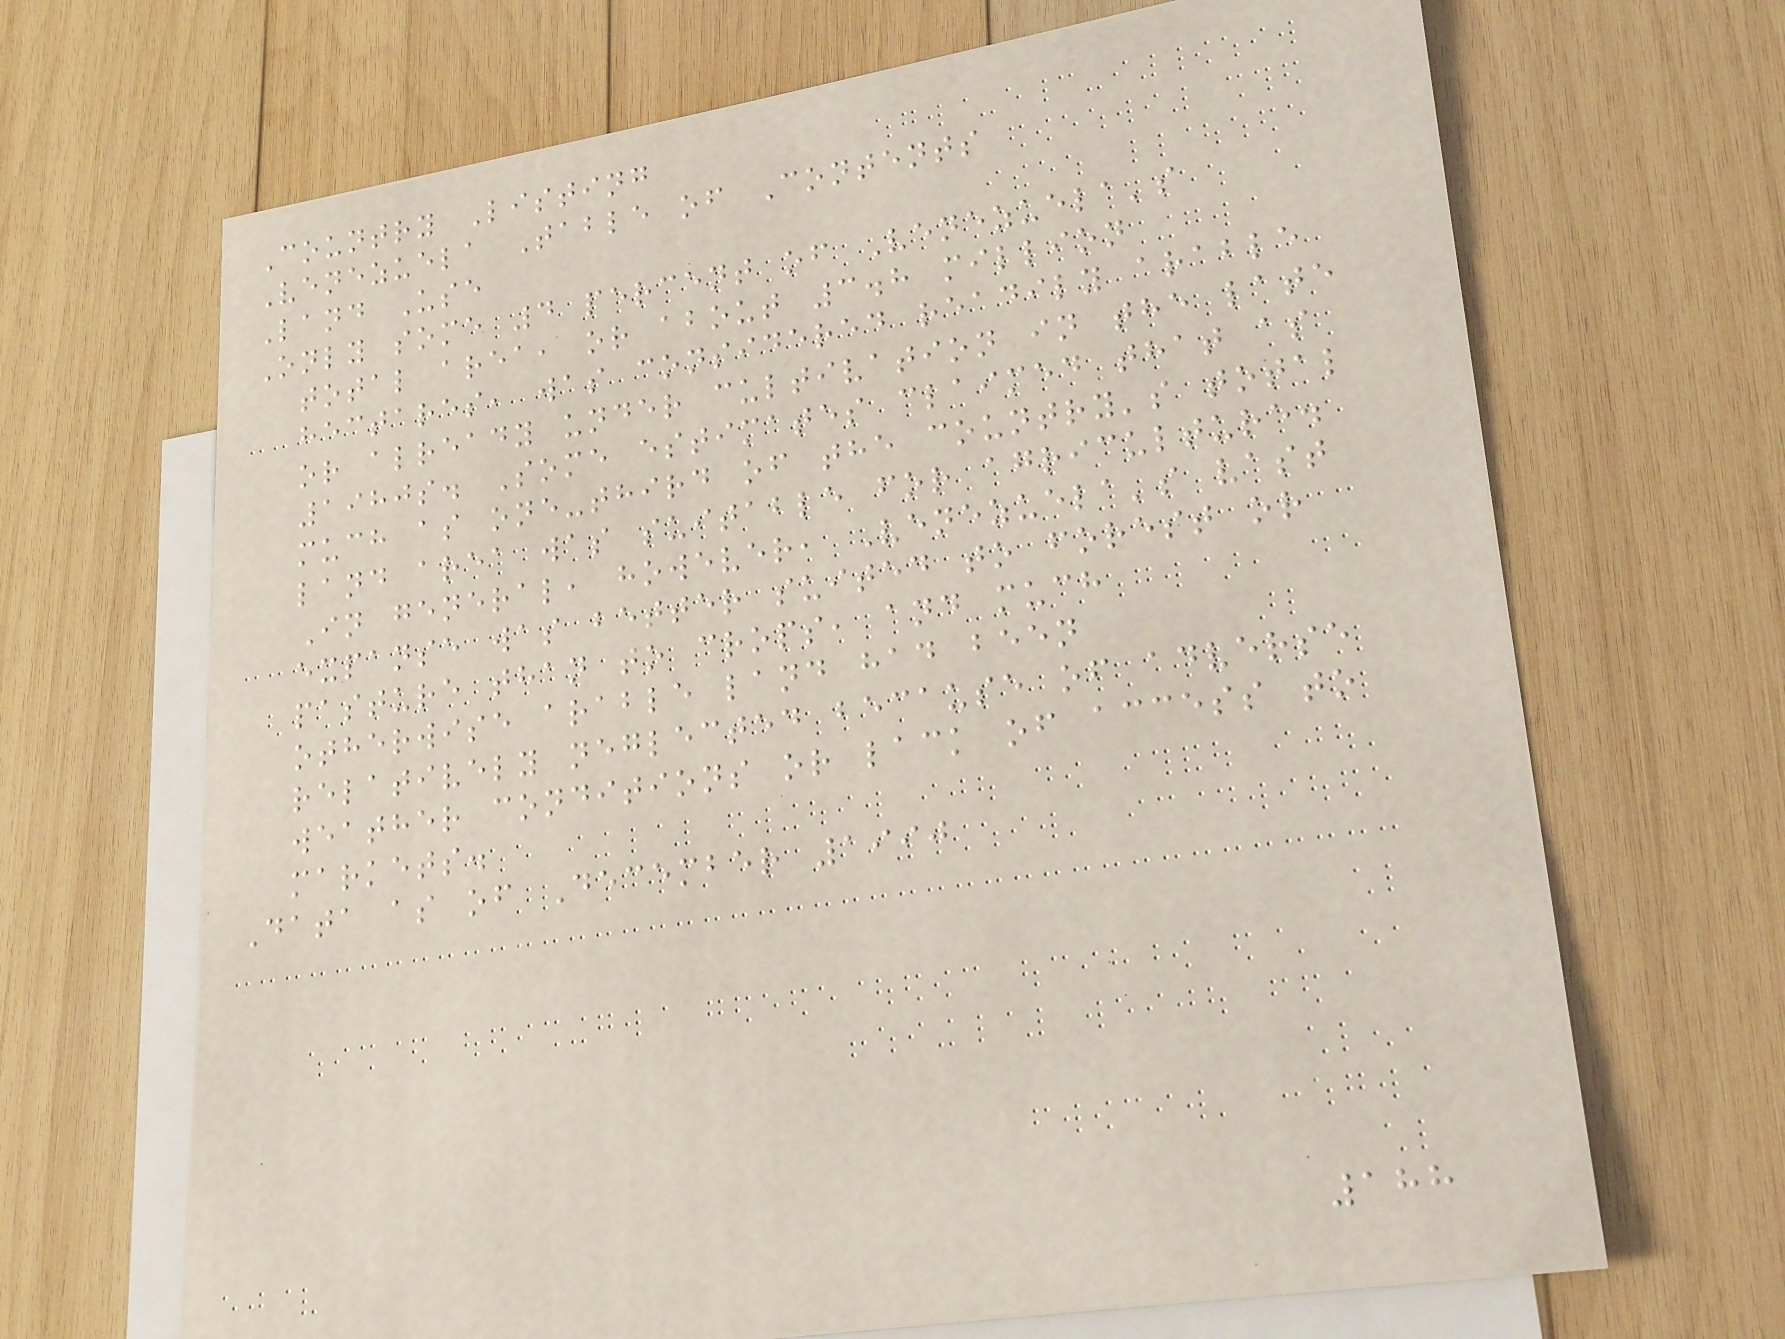Country Listing
Venezuela Table of Contents
Land Use
Only some 4 percent of Venezuela's
total area, or about 3.8 million
hectares, was considered readily arable
or already under cultivation in the late
1980s. Some estimates claimed that as
much as one-third of the country's total
land area was suitable for agriculture.
In general, however, Venezuela's vast
expanse was better suited to forest or
pasture than to crops, and much
otherwise arable land had been
relatively neglected because of adverse
weather conditions or lack of access to
markets.
Data as of December 1990
188
